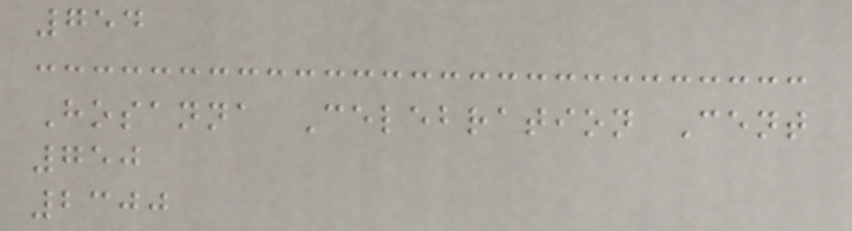754
Hosanna Celebration Cent
750
2300
